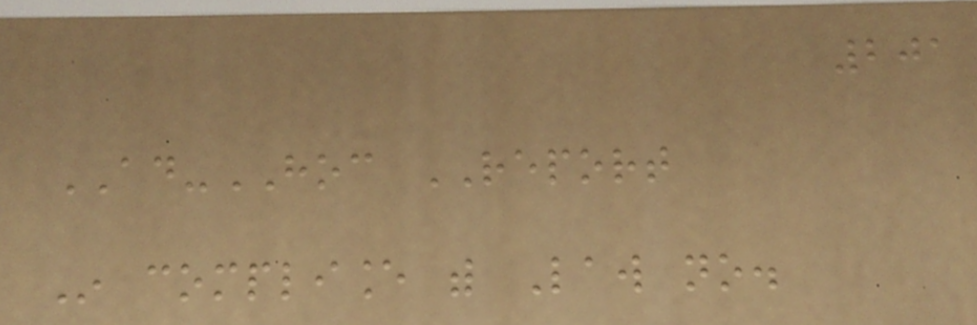201
AD-HOC REPORT
In compliance with Law no.
